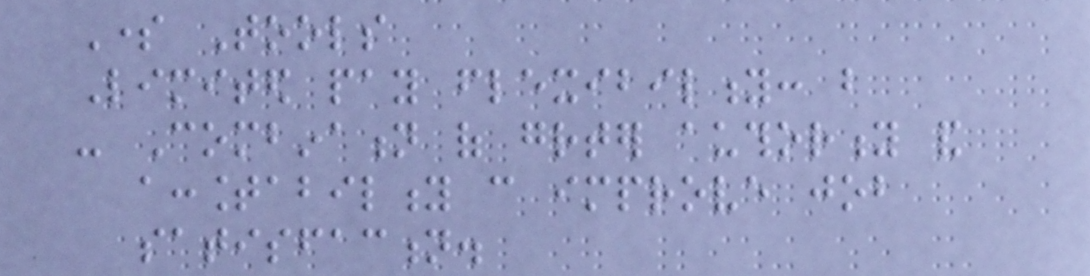Some Tools
Limited pay flexibility: but
- Combination of greater authority and
accountability can improve job
satisfaction.
